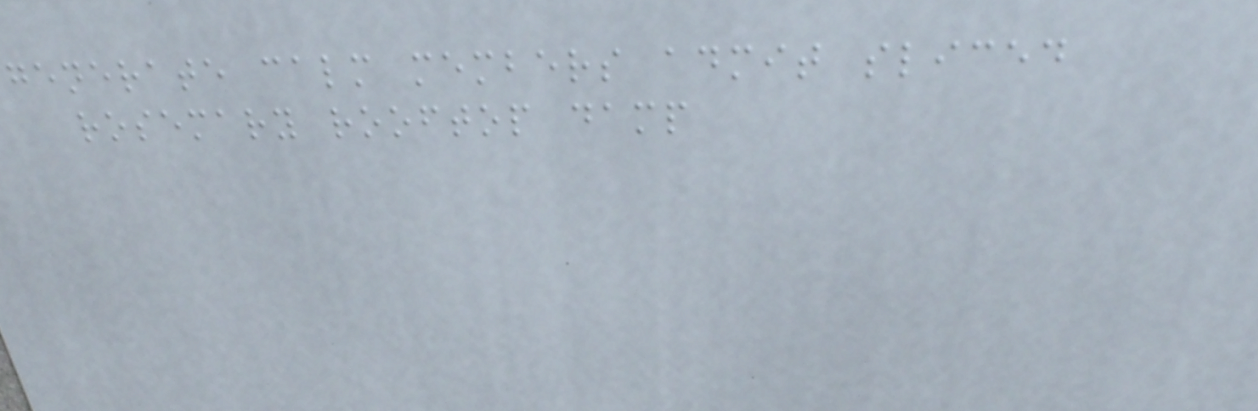generate calm members admit sliced
rosemary rooftop damp
